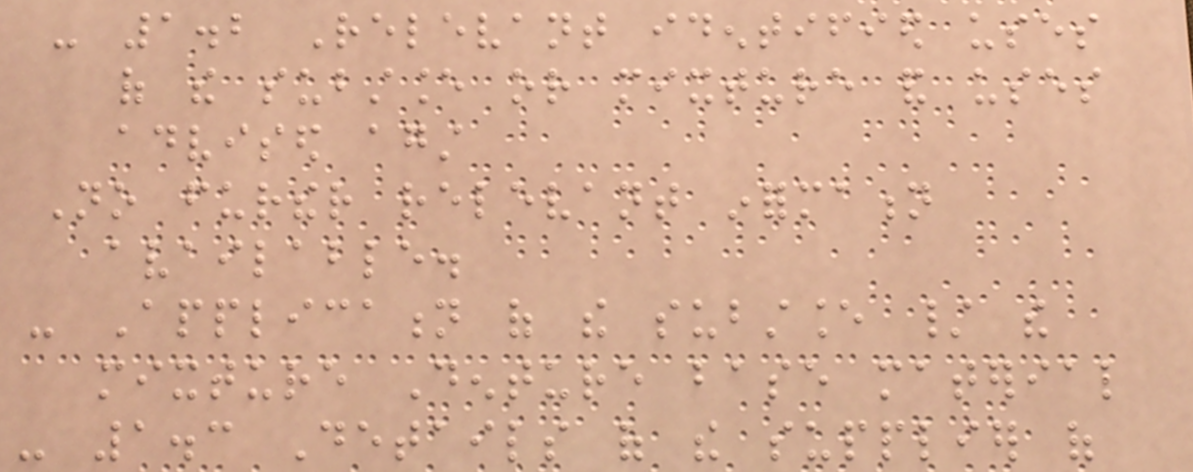- 1.2 Relevant identified uses
of the substance or mixture and uses
advised against
No further relevant information
available.
- Application of the substance / the
mixture Denture base material
- 1.3 Details of the supplier of
